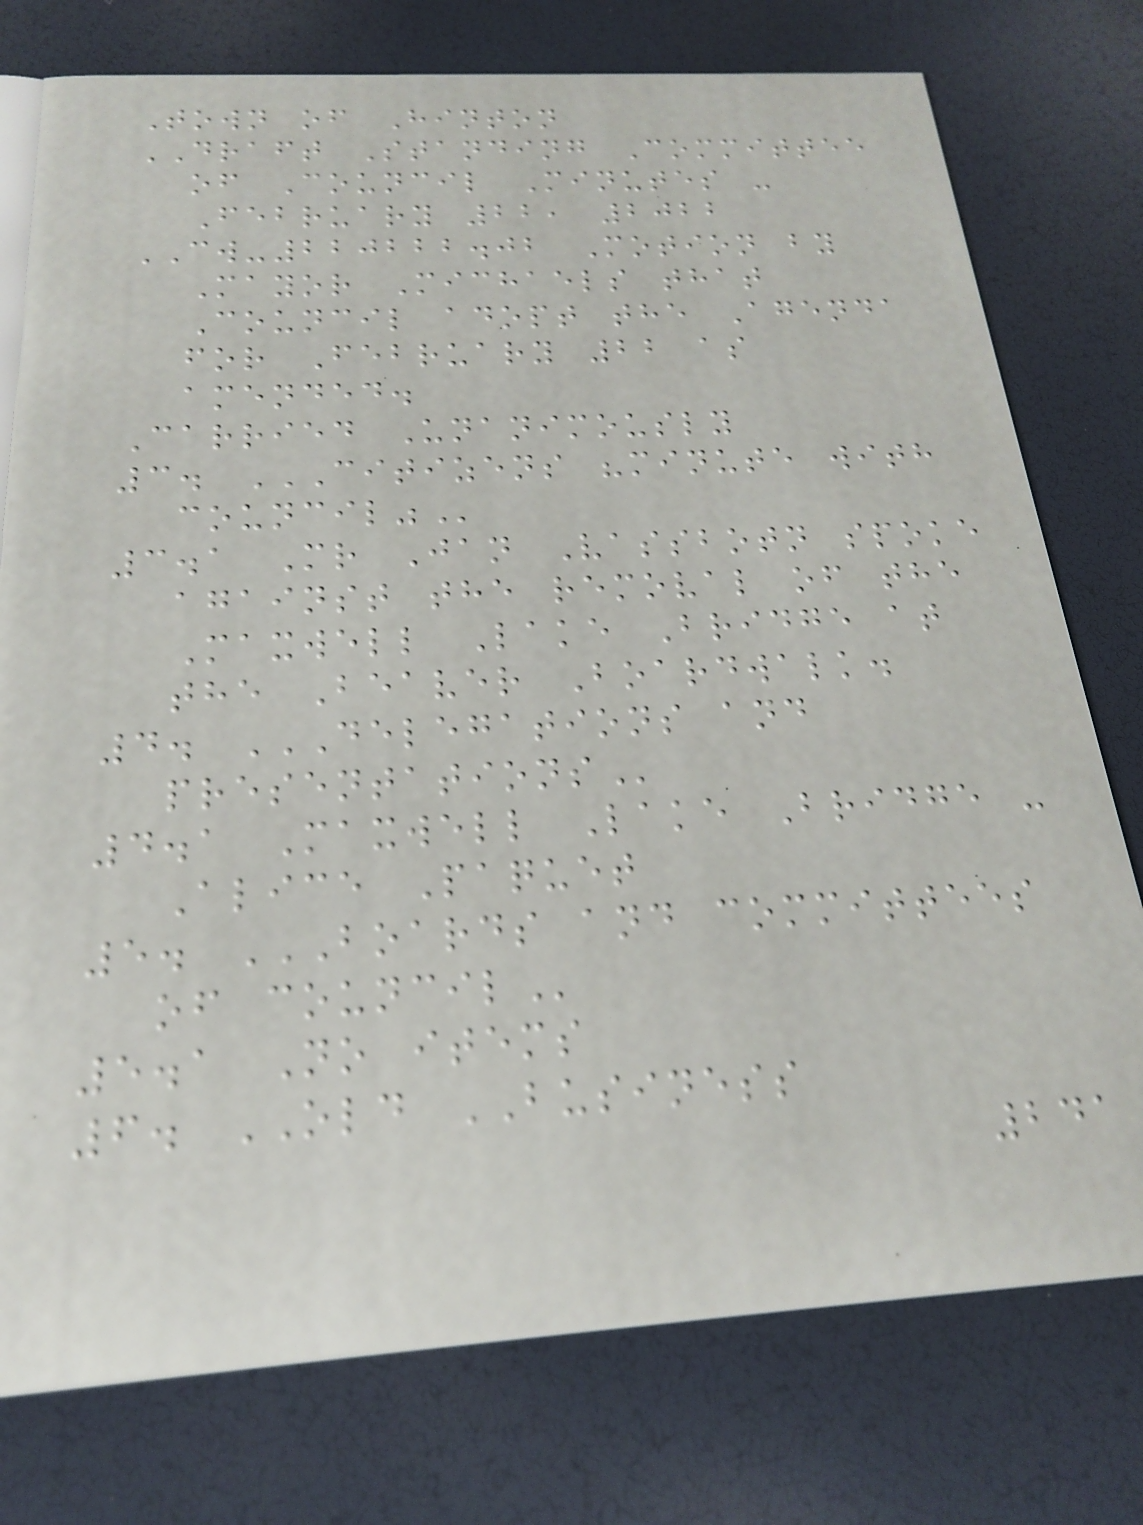Town of Hinton
DRAFT Standing Committee
of Council Minutes -
February 22, 2022
CW-220222.02 Motion by
Mayor Michaels that
Council adopt the Agenda
for February 22 as
amended.
Carried Unanimously
3. CITIZENS "MINUTE WITH
COUNCIL"
3.1 Mr Jan Vassbotn spoke
against the removal of the
Maxwell Lake Bridge at
the Beaver Boardwalk.
4. DELEGATIONS AND
PRESENTATIONS
4.1 Maxwell Lake Bridge -
Alice Paquet
5. BOARDS AND COMMITTEES
OF COUNCIL
5.1 No items
6. OLD BUSINESS
241
